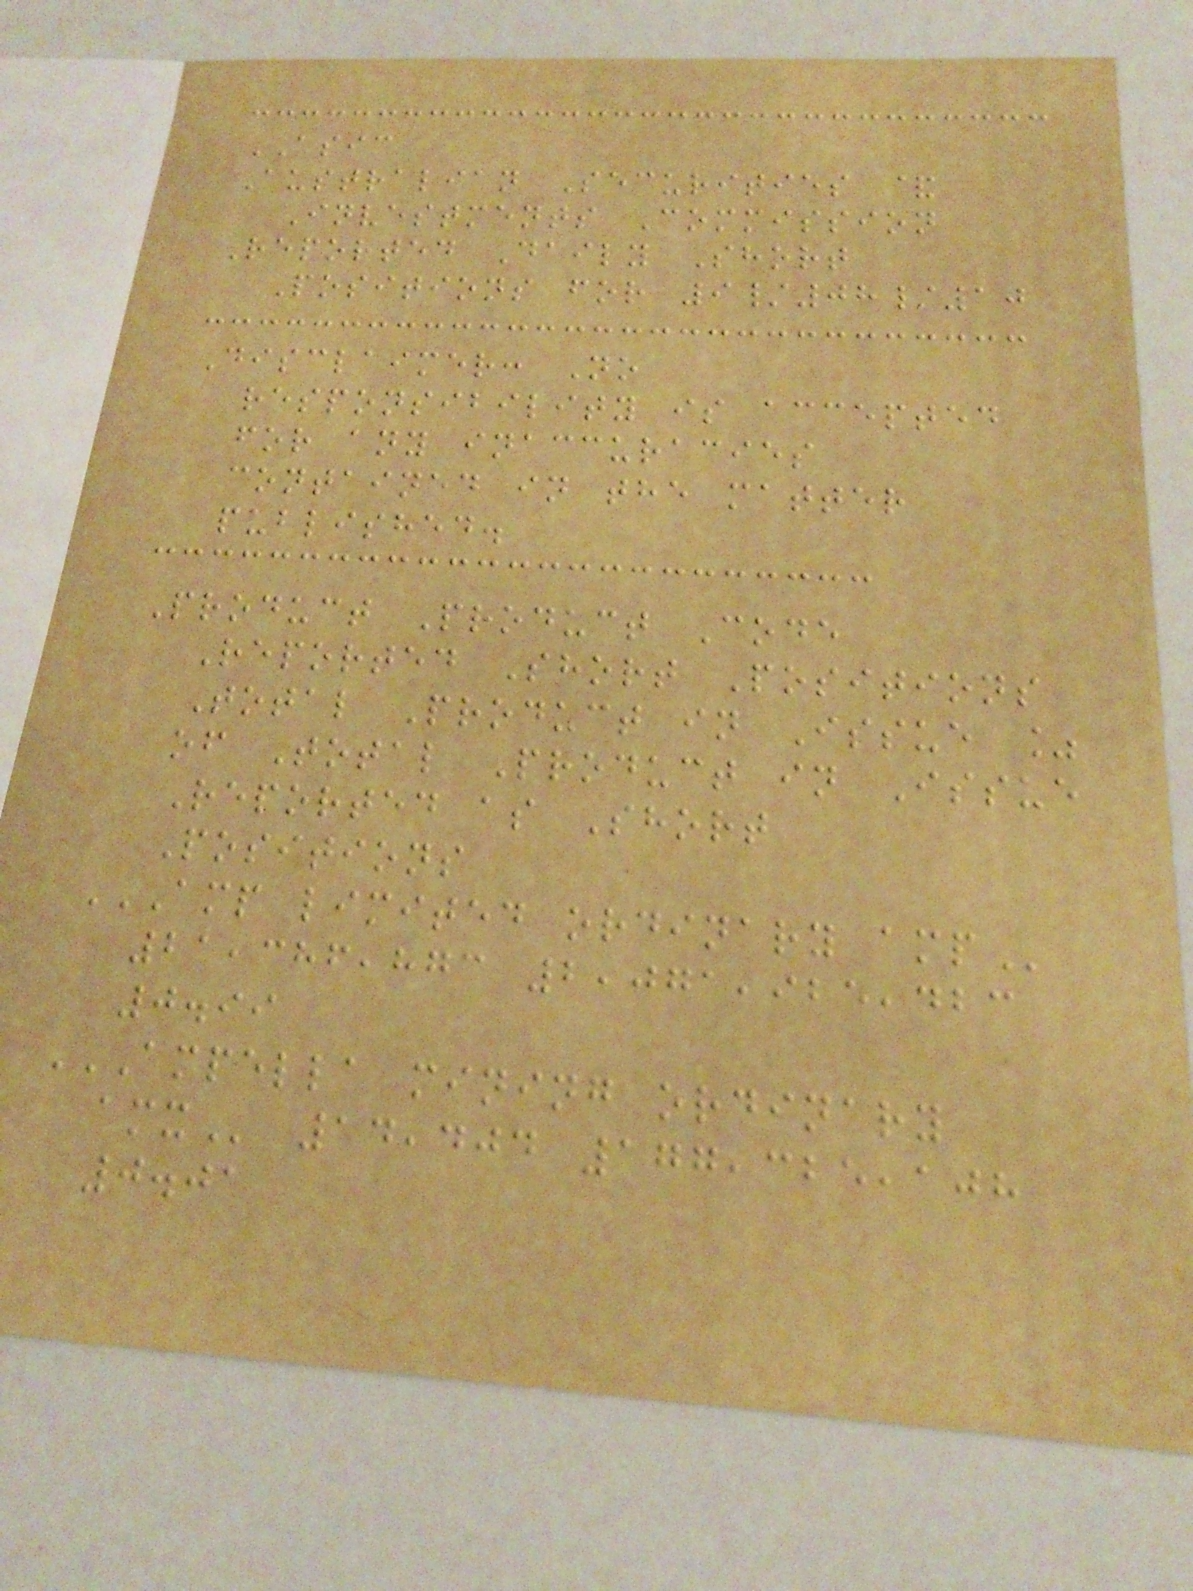ASIC
Australian Securities &
Investments Commission
Reported Daily Short
Positions for 9/08/10
Disclaimer: No
responsibility is accepted
for any inaccuracies
contained in the matter
published.
Product Product Code
Reported Short Positions
Total Product in Issue %
of Total Product in Issue
Reported as Short
Positions
AMP LIMITED ORDINARY AMP
21,386,873 2,071,925,423
0.99
AMPELLA MINING ORDINARY
AMX 14,404 177,325,108
0.01
